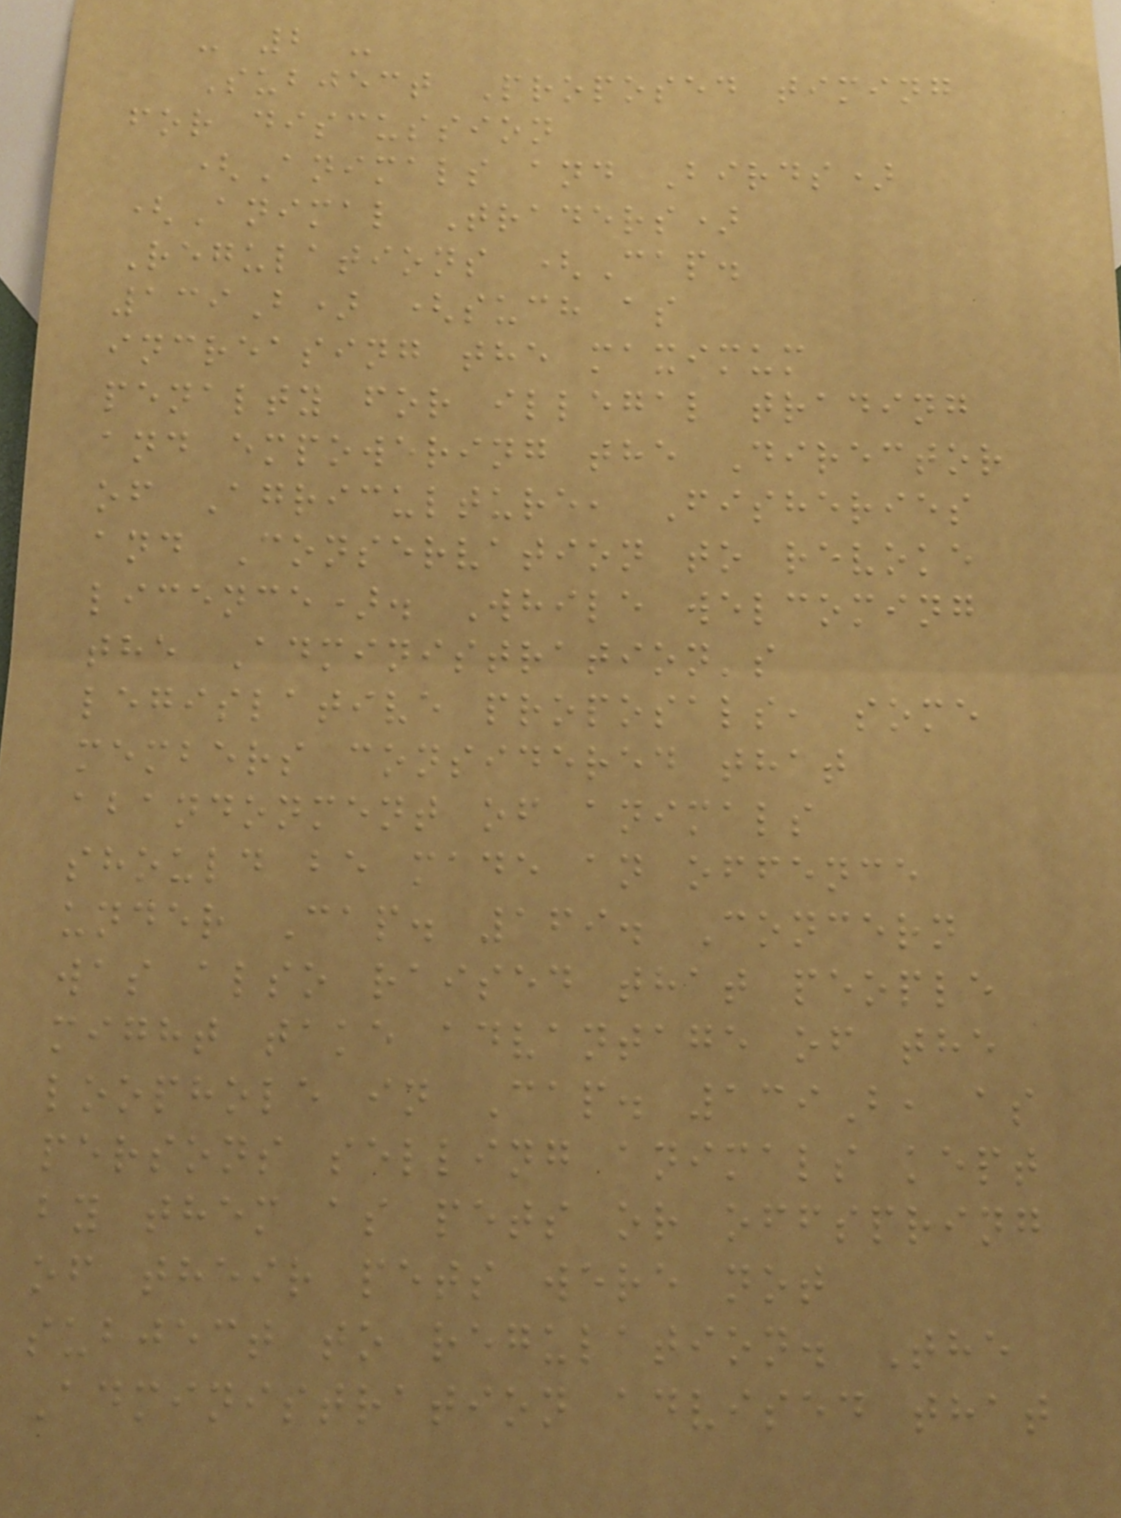- 2 -
Subject Proposed timing
for discussion
(Animals and Birds)
(Animal Traders)
Regulations (Cap.
139B) (such as
increasing the maximum
penalty for illegal trading
and empowering the Director
of Agriculture, Fisheries
and Conservation to revoke
licence). While welcoming
the Administration's
legislative proposals, some
members considered that
abandonment of animals
should be made an offence
under Cap. 169. Concern
was also raised that people
might take advantage of the
loophole in Cap. 139B, as
persons selling animals kept
by them as pets or offspring
of their pets were not
subject to regulation. The
Administration advised that
